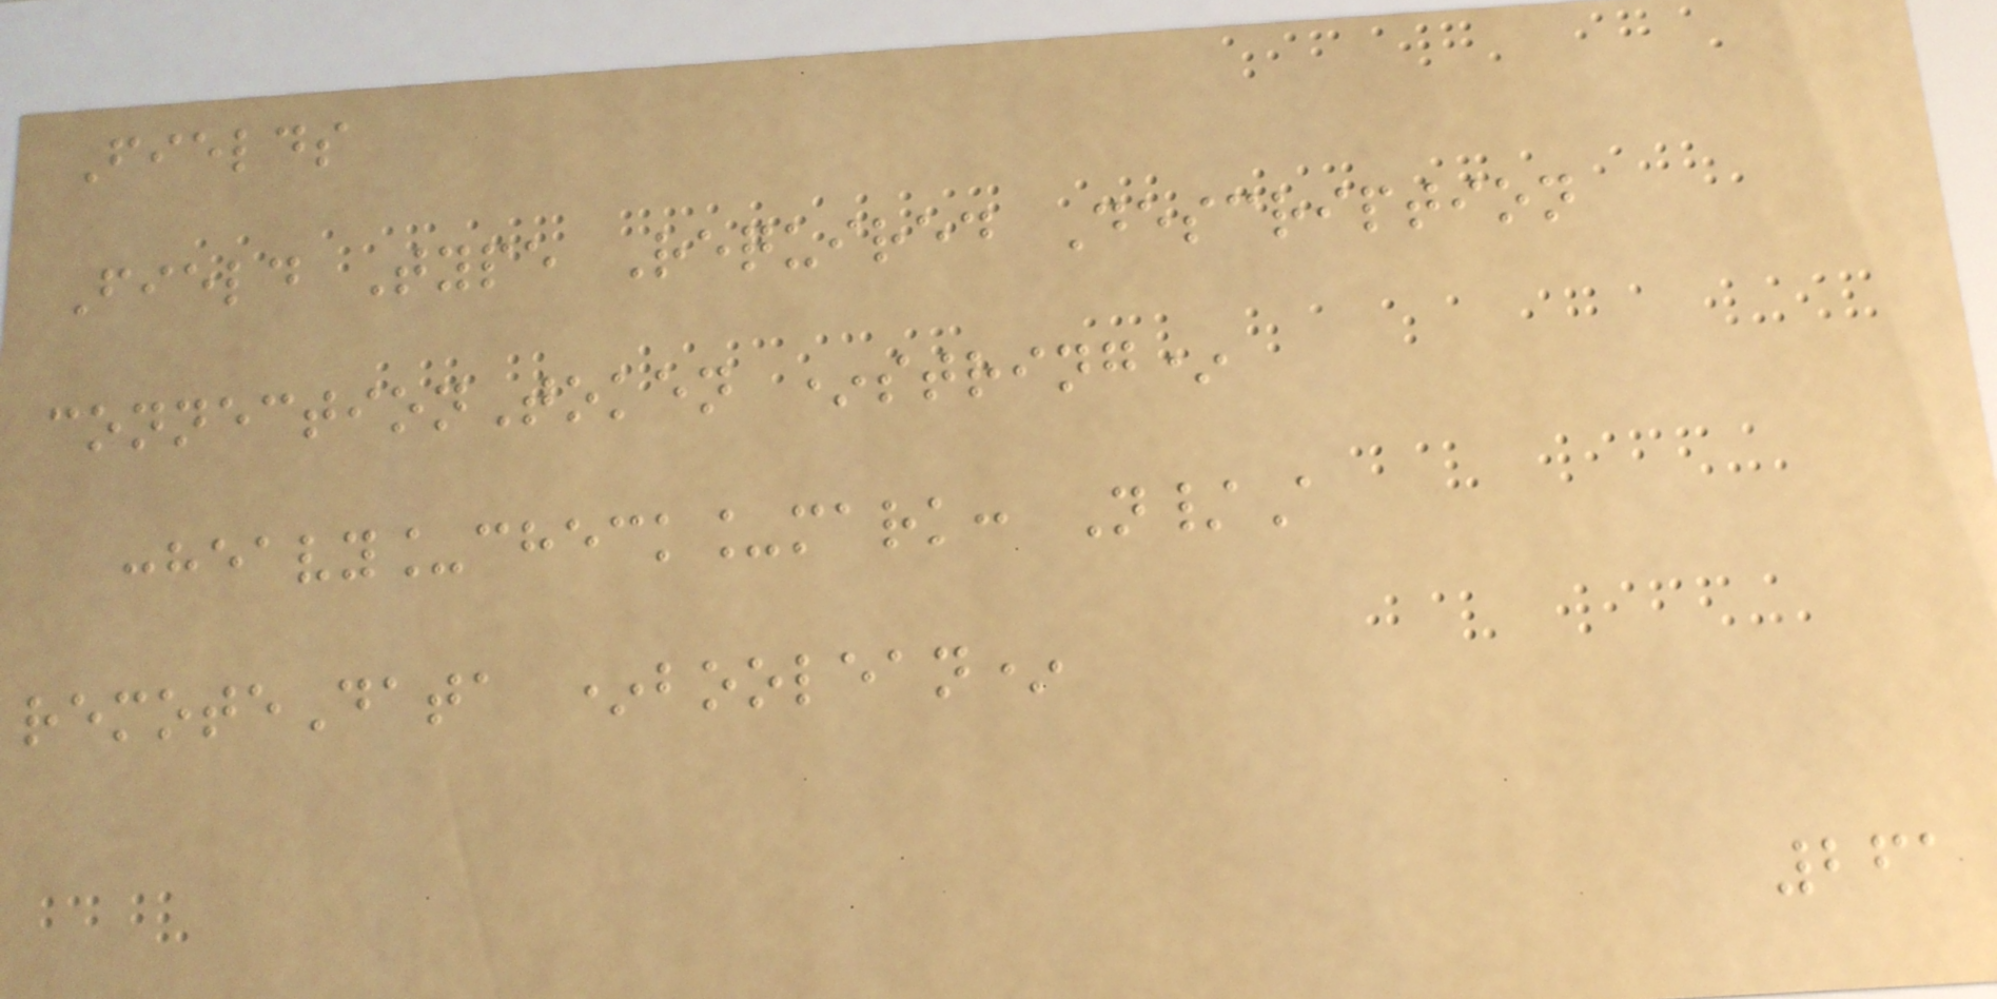Fields
Field Type Required Description
connectionToken *string*
:heavy_check_mark: N/A
remoteData *boolean*
261
